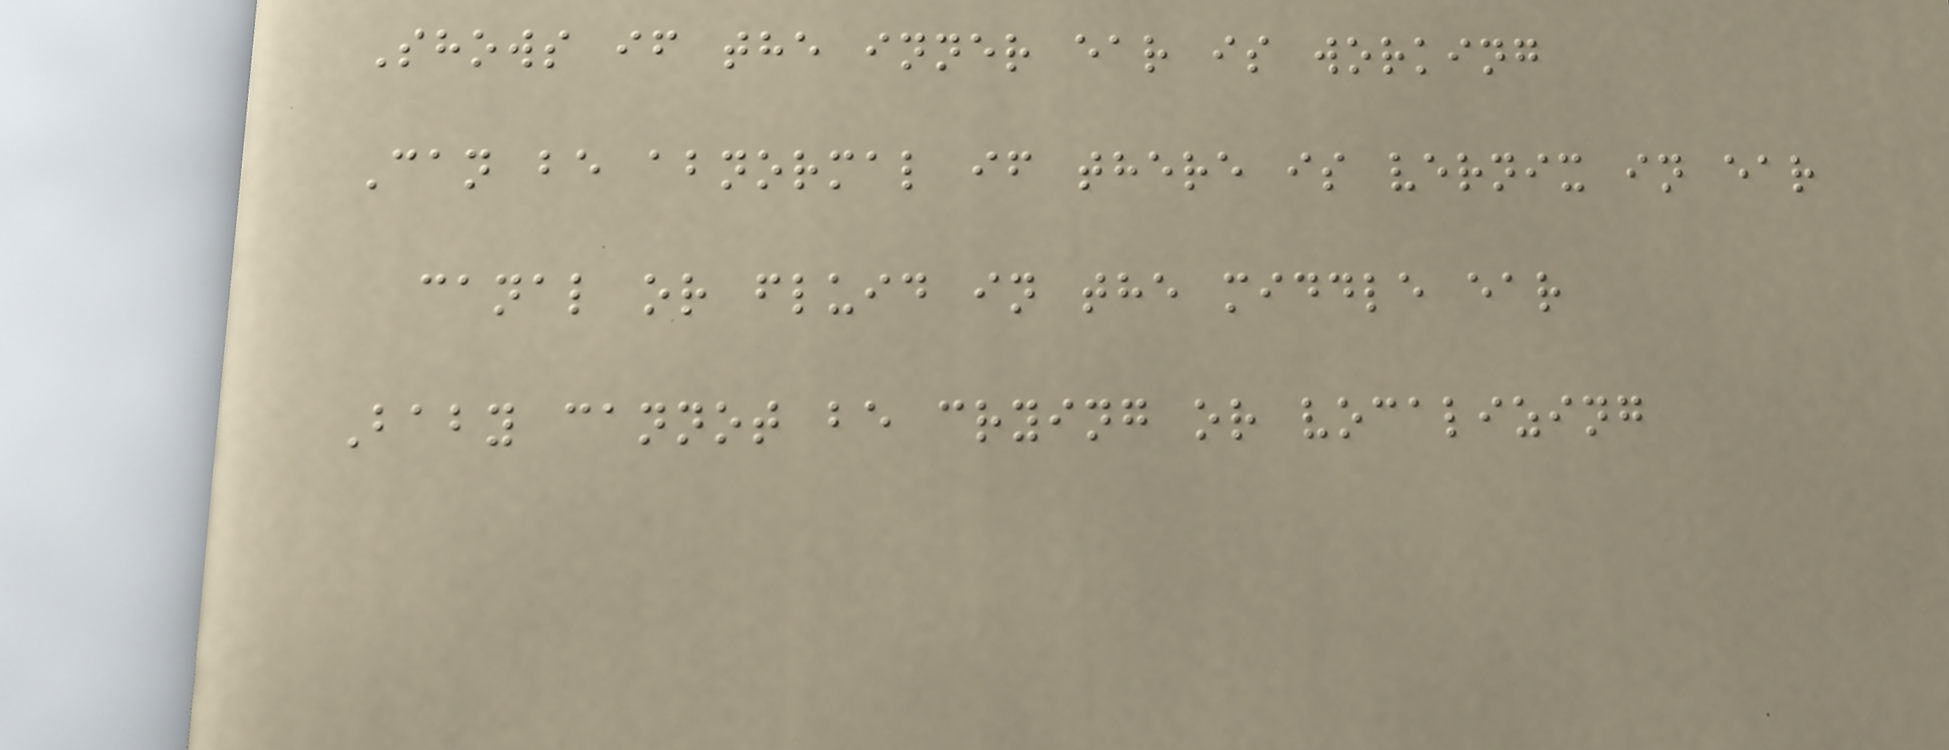Shows if the inner ear is working
Can be abnormal if there is vernix in ear
canal or fluid in the middle ear
Baby cannot be crying or vocalizing
